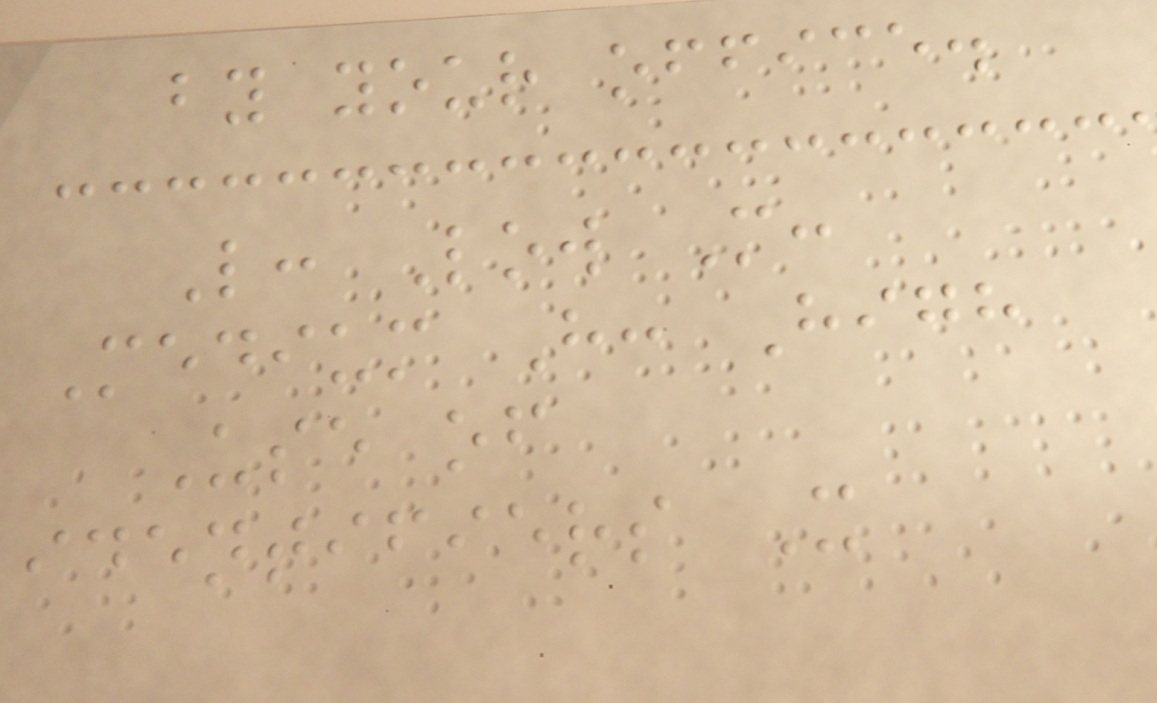by your office.
L: Low M:
Medium H: High
Use of
identifiers X
